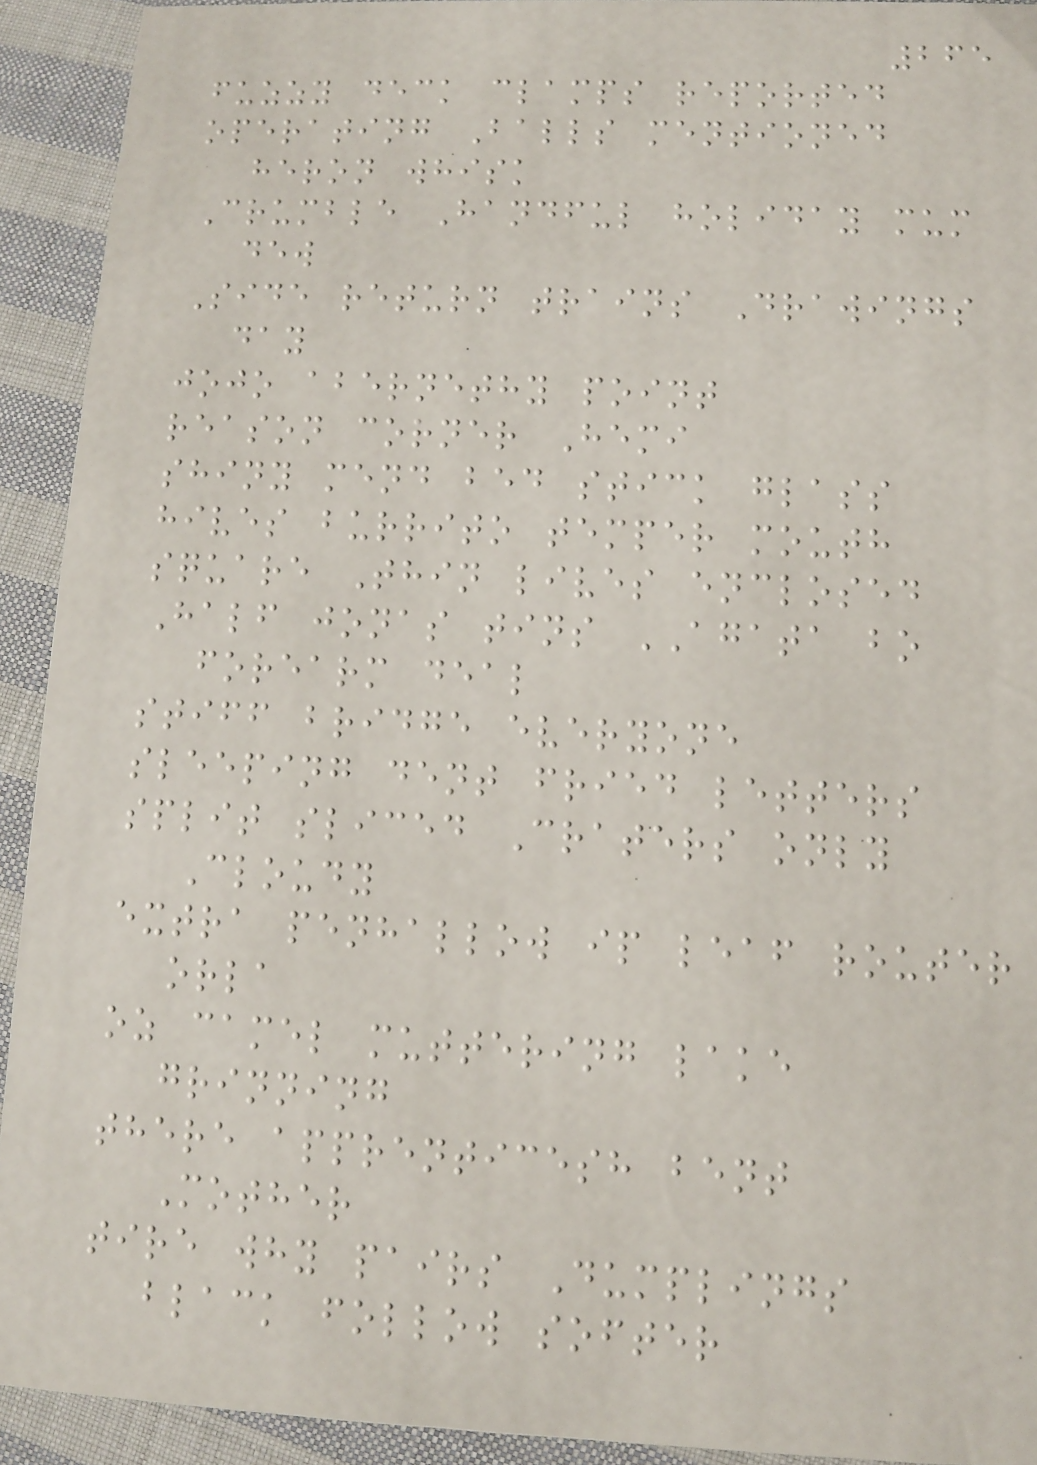265
fuzzy deck clamps reported
operating Balls mentioned
heron whisk
Crumble Handful holiday mum
dew
Side return trains Drawings
day
jojo abernethy point
reason corner Hemi
shiny mend bed stick glass
hives burrito temper mouth
square Thin lives enclosed
Half jonas tins AGATA bo
forearm deal
stiff bridge everyone
sleeping dent fried letters
split sliced Craters only
Cloudy
extra penhallow ip leaf router
orla
oz camel muttering lake
grinning
there apprenticesh bent
Mother
tire why pairs Dumplings
black follow softer
